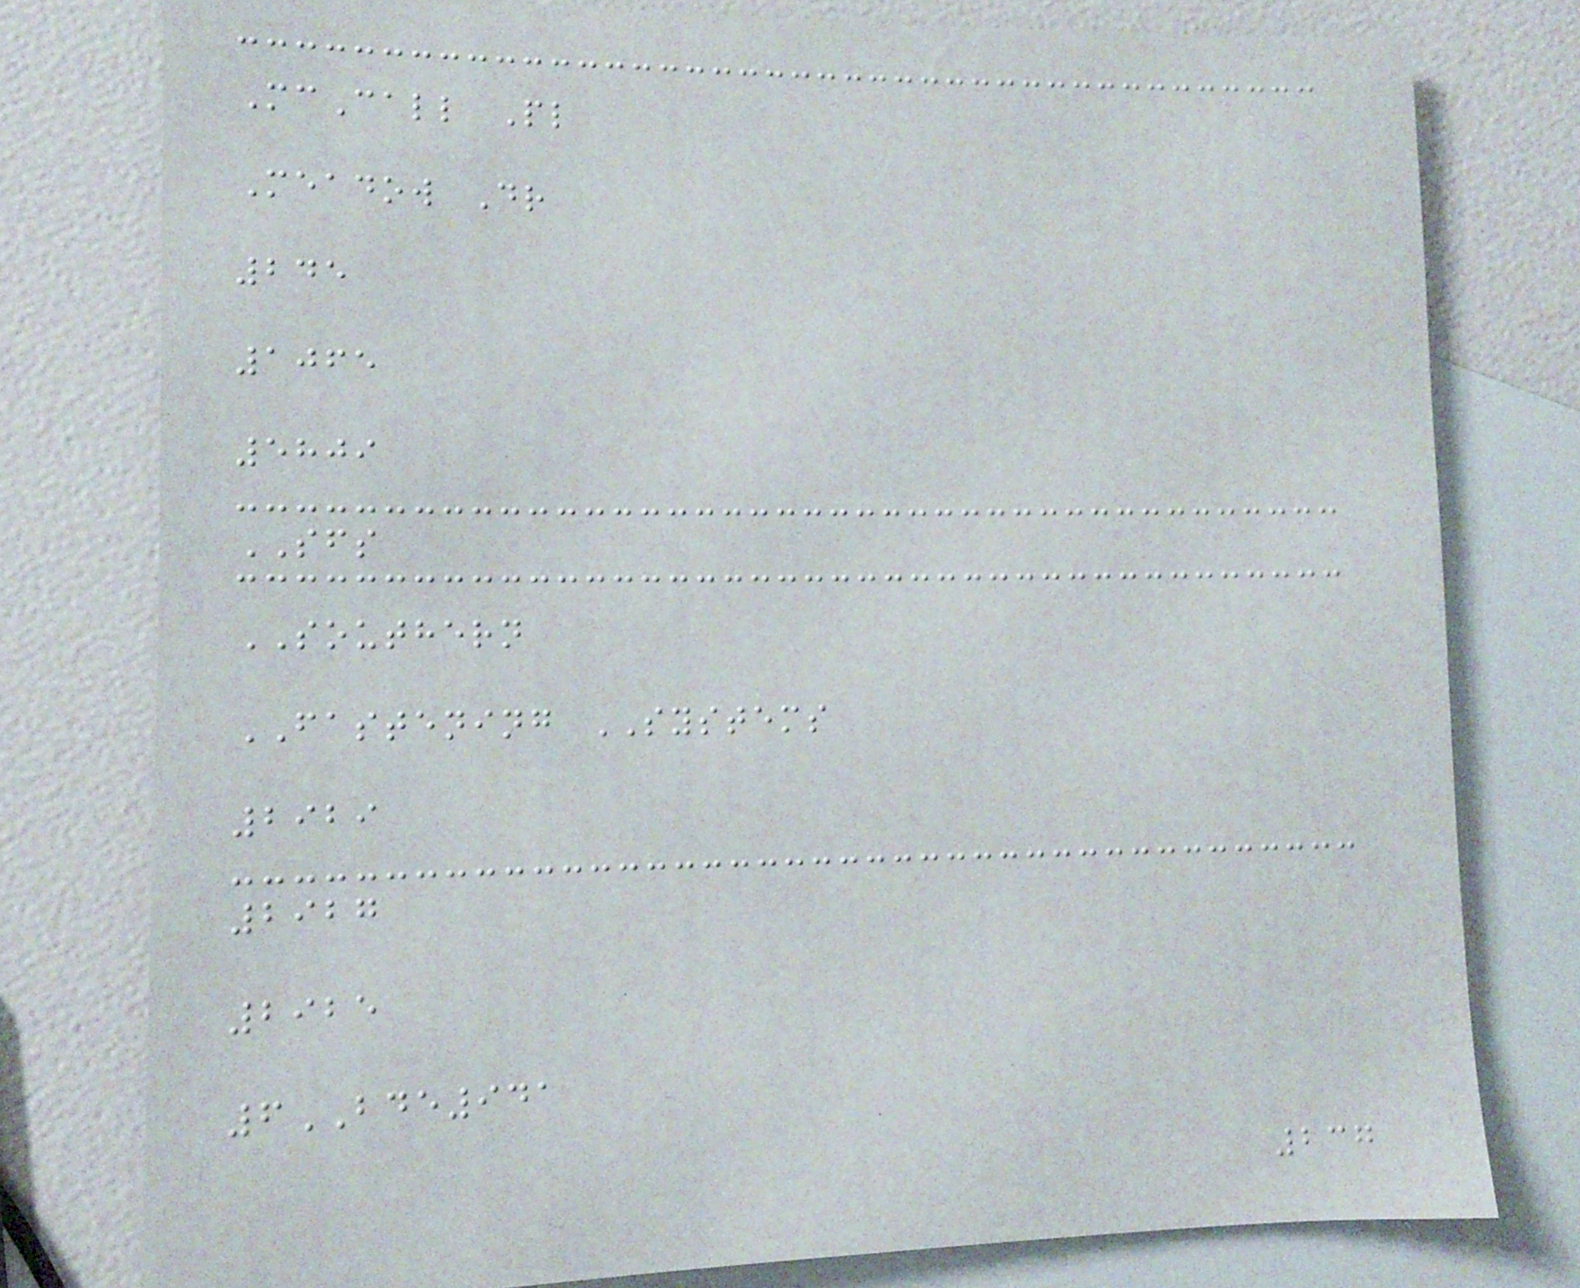McCall Pl
Meadow Dr
245
1065
5809
SFS
SOUTHERN
FASTENING SYSTEMS
2929
2927
2925
6BDE941
237
